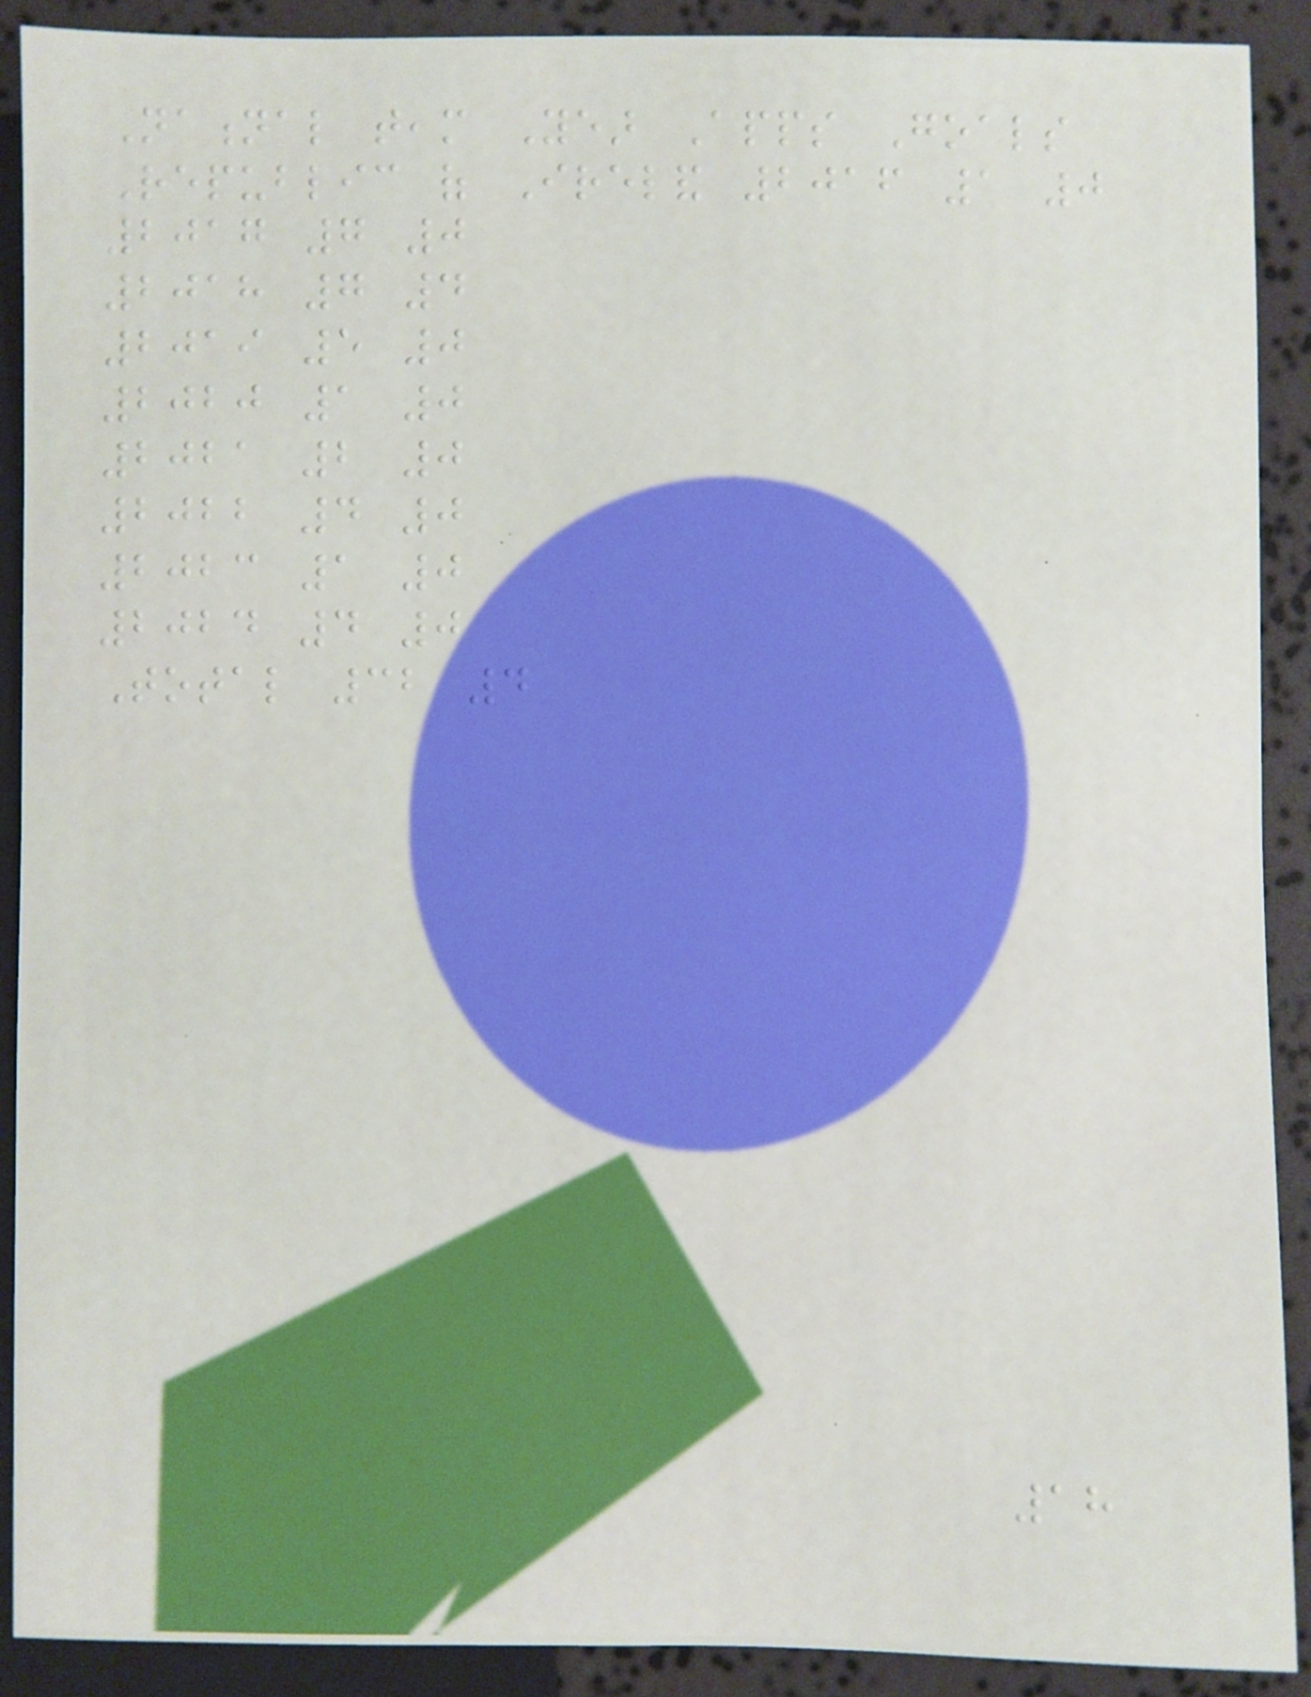National team Year Apps Goals
Republic of Ireland 2016 1 0
2017 7 0
2018 7 4
2019 5 0
2020 1 0
2021 2 0
2022 4 0
2023 1 0
2024 4 0
Total 32 4
18
